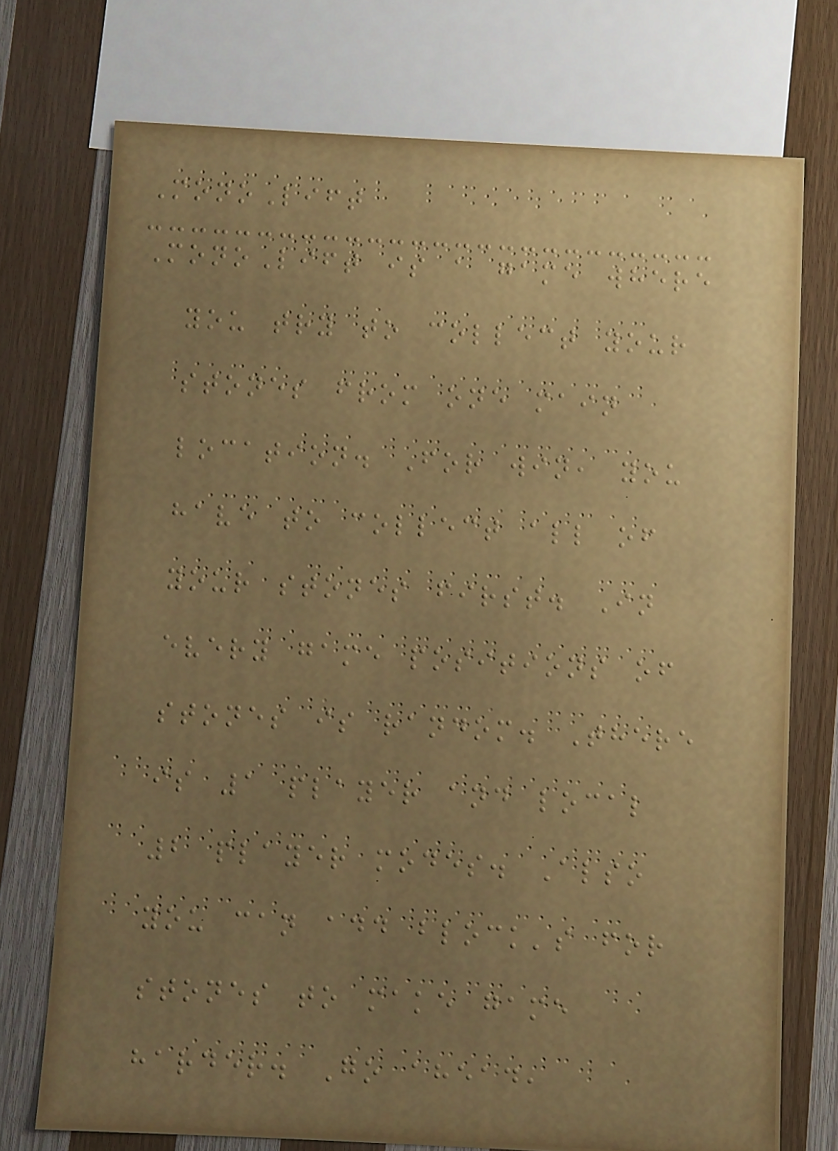MonoLift
MonoLift is a game where
you try to collect your
stones from one main
location. For win, you
have to collect all of
your stones first. In
every game positions of
stones is random. There
is 1 player and local
2 player modes. Also
you can add block's for
stones to make game
harder. Go ahead,
